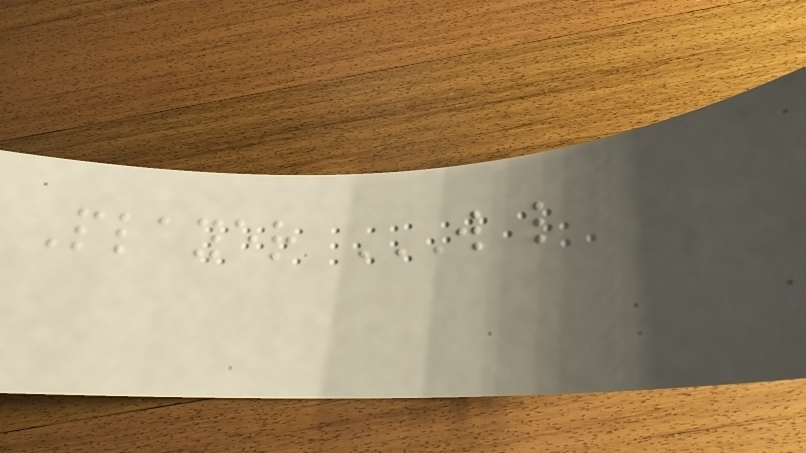Player W L
